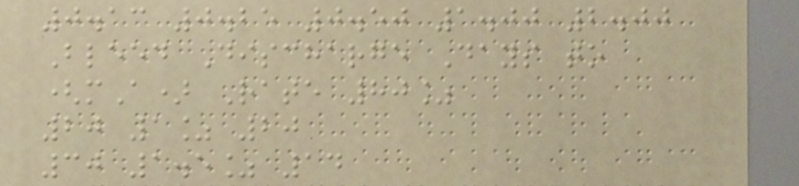0.13 0.25 0.50 1.00 2.00
Bleed Discharge Days to
(mA) Rate 80%
20 1% 20
30 1.5% 14
